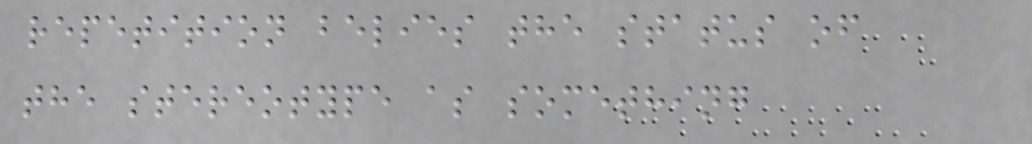repetition belies the status of
the stereotype as something
